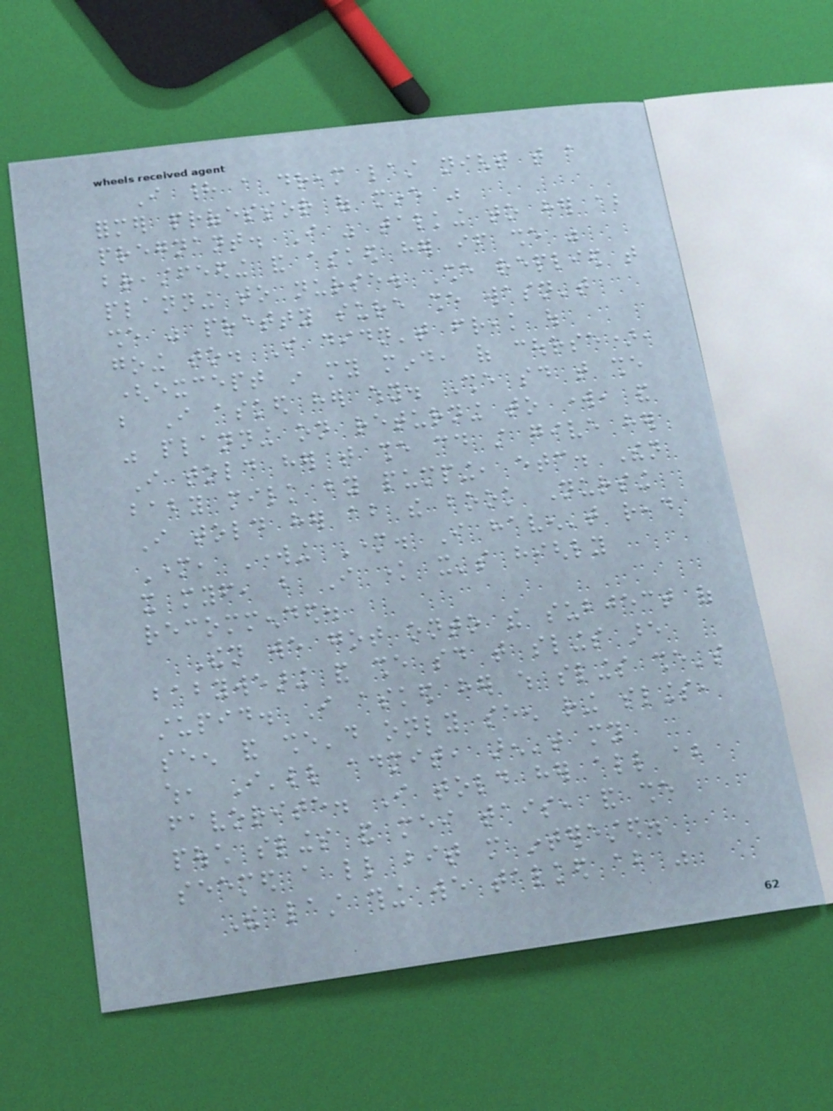I had a dream last night that a
former professor of mine was
pregnant. I was talking to her about
breastfeeding and asked her if she was
planning to nurse. She replied that
she was pretty sure she wasn't
going to. I didn't freak out
(except in my mind, of course),
but I asked her why. She said that she
was planning on returning to work, and
I told her that she could still give her
baby milk by pumping, etc. Then
I told her about the book Nursing
Mother, Working Mother. I haven't read
it myself, but I know it's highly
recommended.
Then we got onto the subject of
babywearing and she said that slings are
stupid. I asked her which slings she's
seen and she'd only seen ring slings,
which, I'll admit, aren't my
favorite. I told her all about
pouch slings and mei tais, and she
seemed a little bit more interested.
The last thing we talked about was
